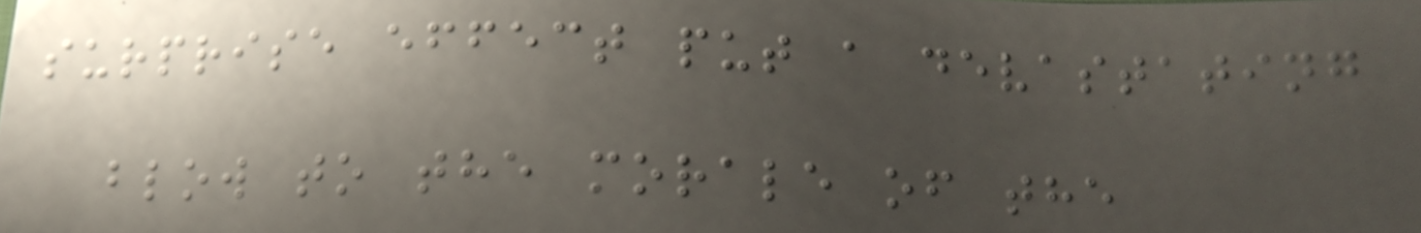surprise effect put a devastating
blow to the morale of the
